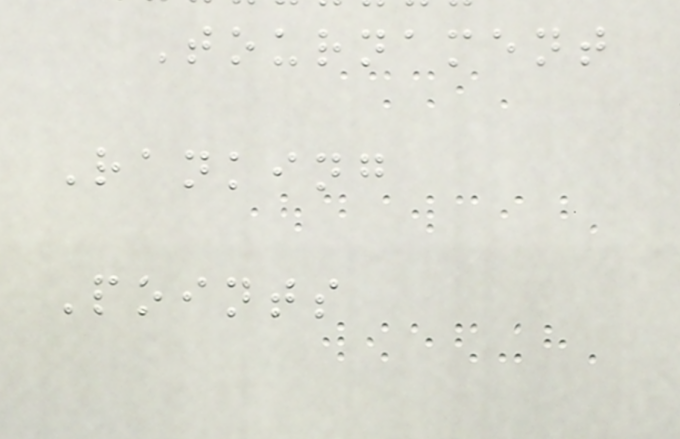Tournament
Ranking
Points
